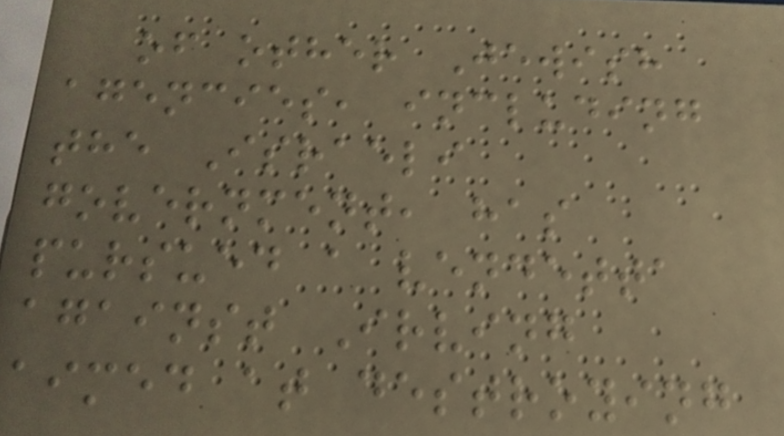of other Jewish
agencies, including
the Israeli
government, has
pursued a vendetta
against Irving
aimed at destroying
